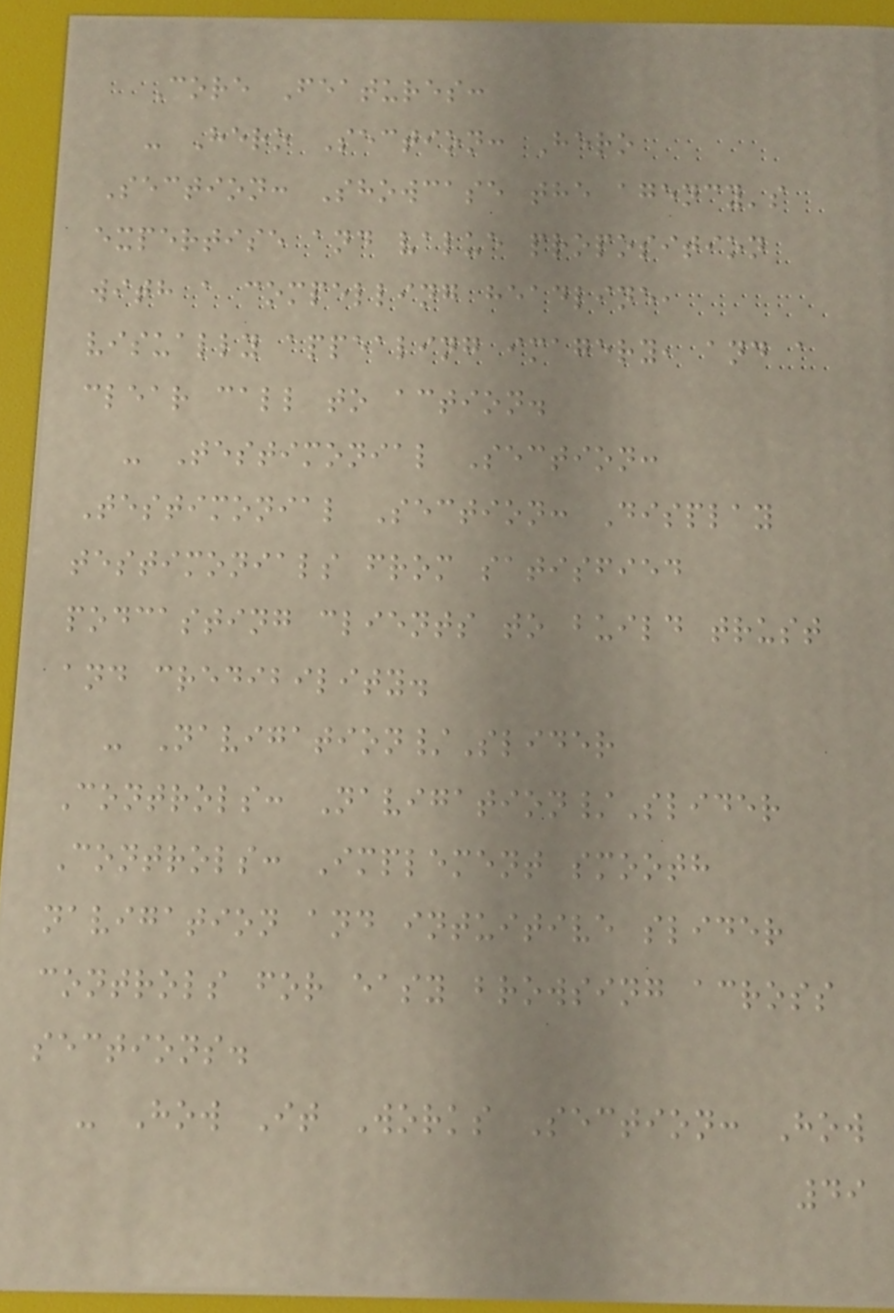Core Features:
- Hero Section: Hero
Section: Showcase the agency's
expertise and value proposition
with a compelling headline,
visually appealing imagery, and a
clear call to action.
- Testimonial Section:
Testimonial Section: Display
testimonials from satisfied
podcasting clients to build trust
and credibility.
- Navigation/Slider
Controls: Navigation/Slider
Controls: Implement smooth
navigation and intuitive slider
controls for easy browsing across
sections.
- How It Works Section: How
49
